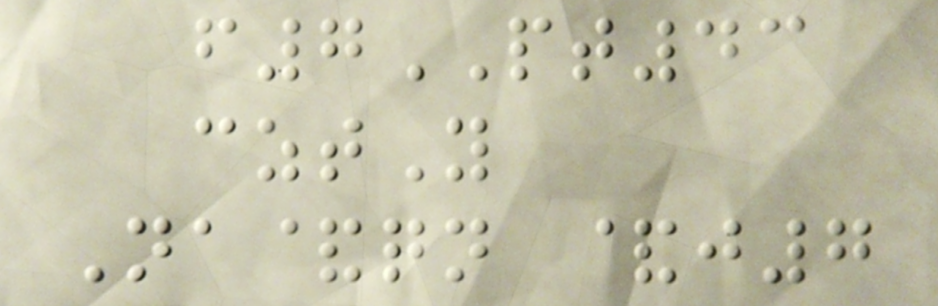f7PT43
cztY
Na&qn &j7
